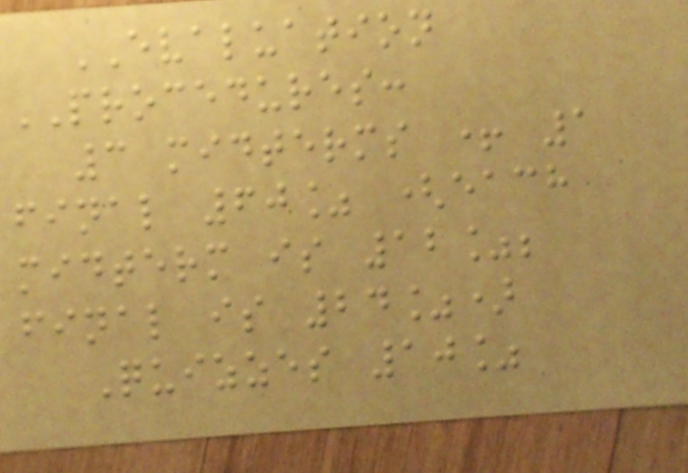EVALUATION
PROCEDURES:
3 midterms + 1
final 60% (each
midterm is 12%;
final is 24%)
Quizzes 10%
